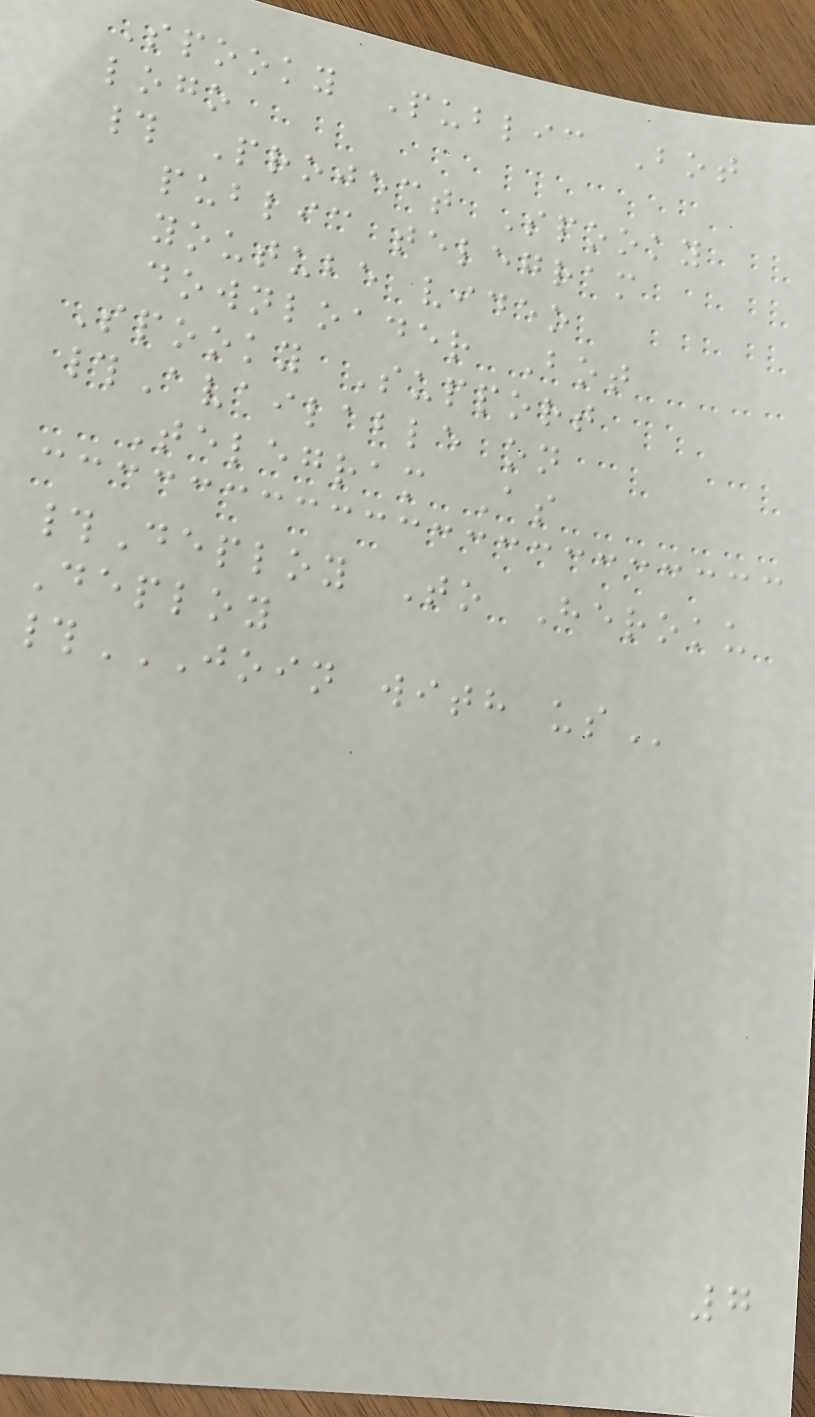Spooky Public Bot
logo
# Project Spooky
public telegram
youtube video
downloader Bot
Spooky Support
#Available on
Telegram As
#Deploy To Heroku
Deploy
#JOIN WITH US
7
